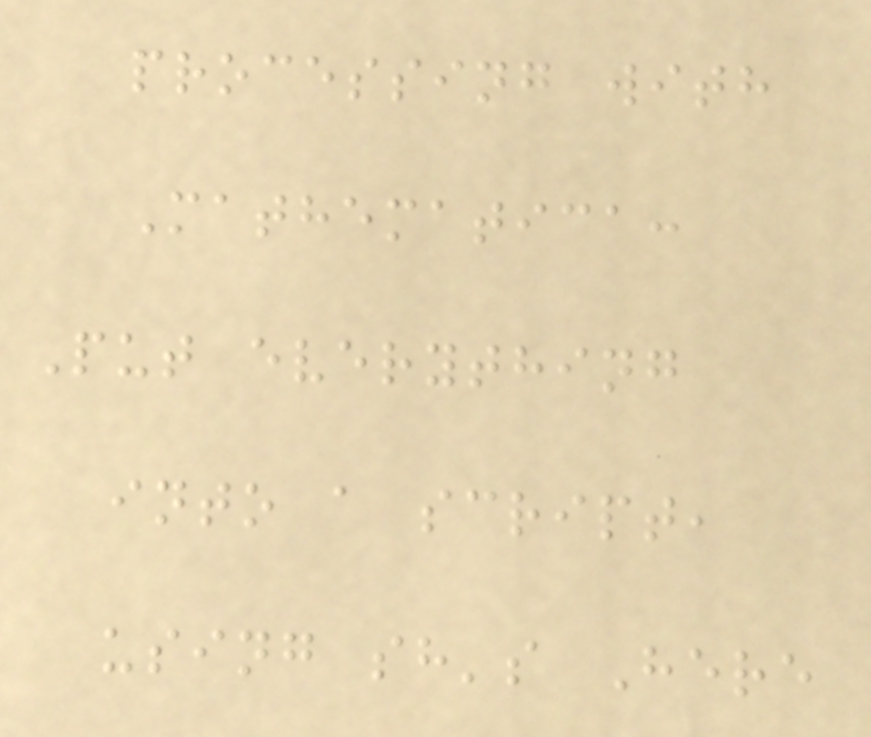processing with
Mathematica:
Put everything
into a script,
using sh's Here
